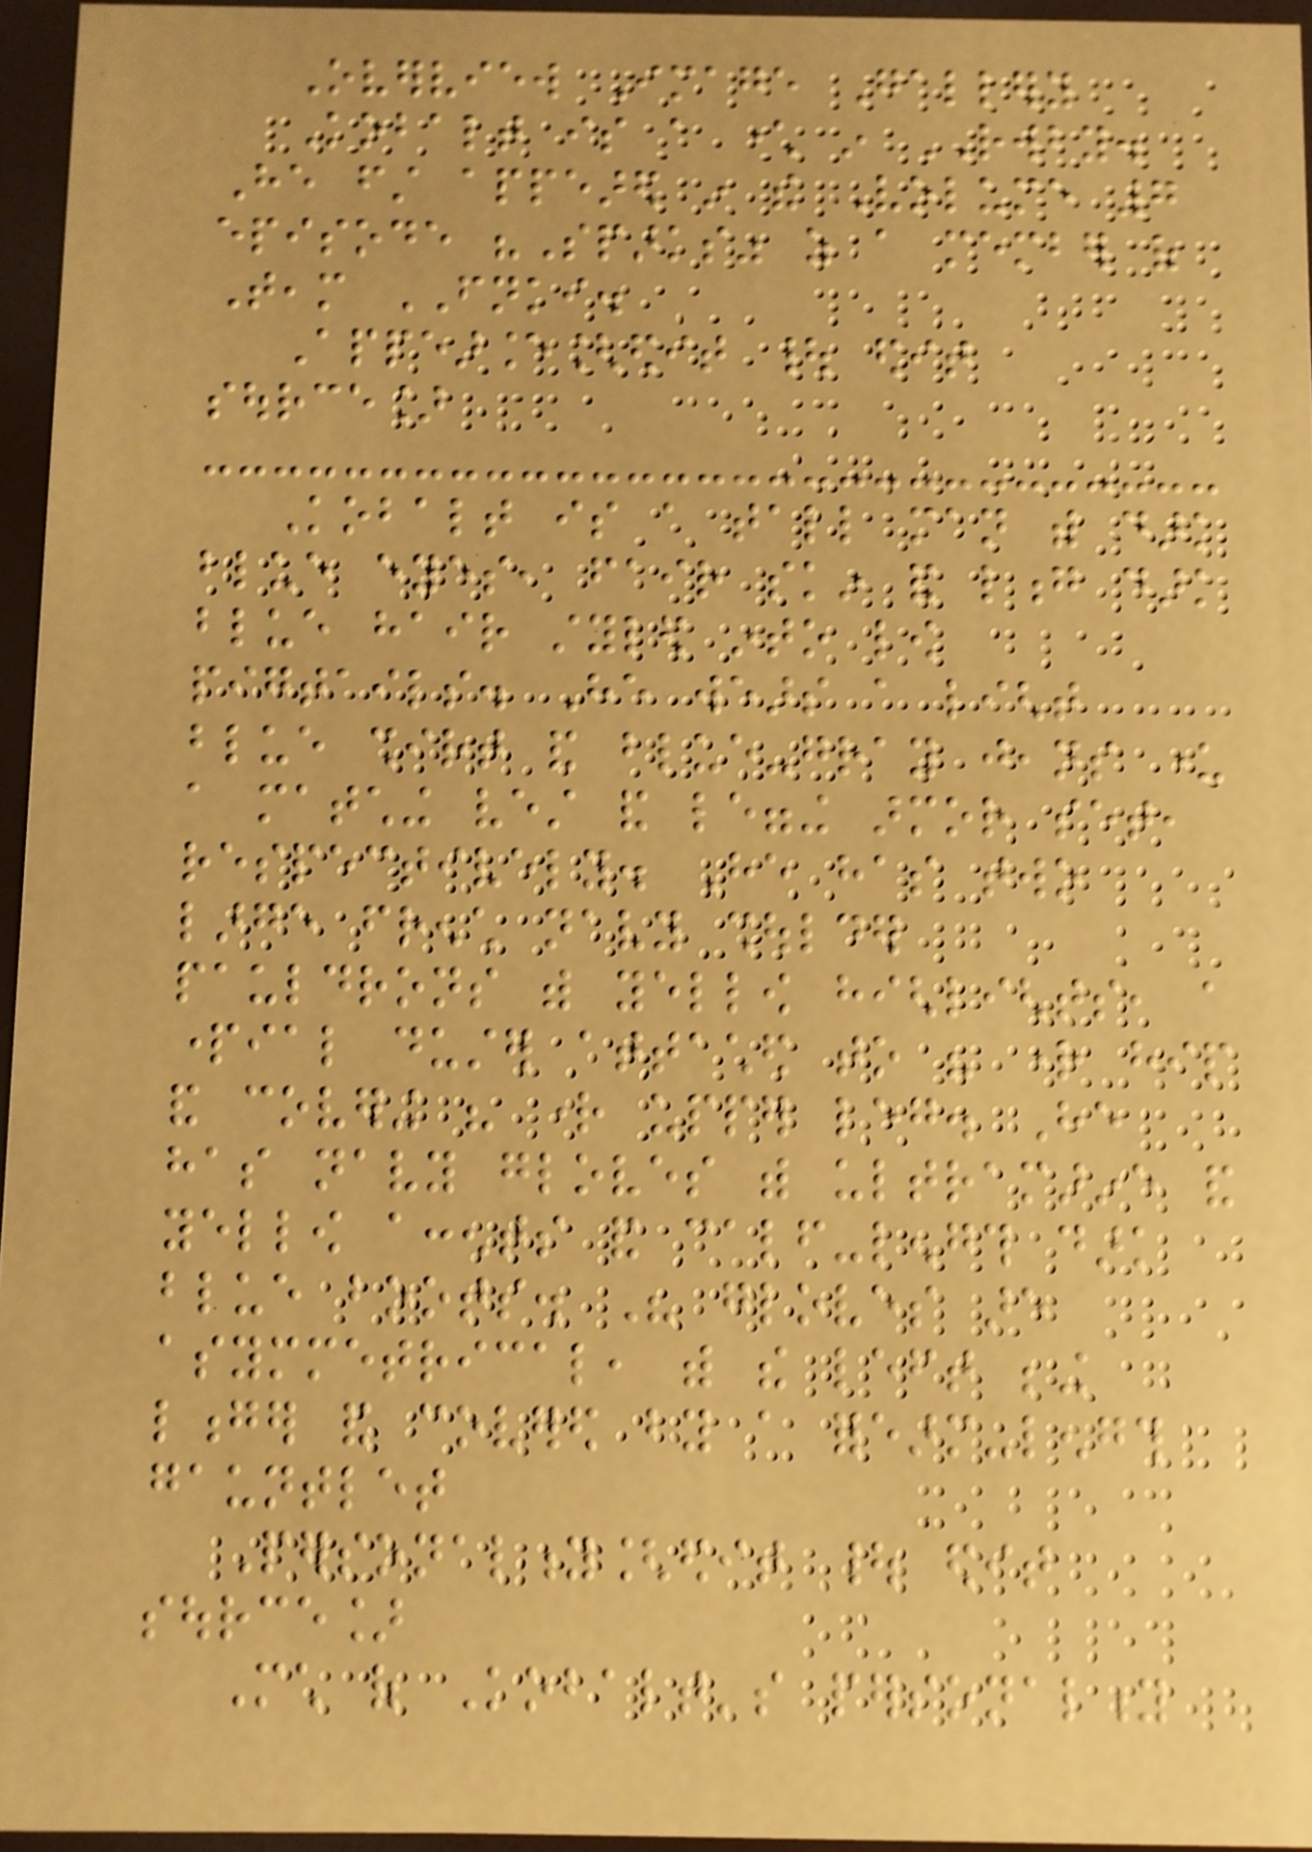Overview Image Gallery
Kobalt is a character in RWBY.
He first appeared in the Volume 7
episode "Sparks" as a member of
Team FNKI.
Appearance[edit | edit
source]
Kobalt is a tall man with dark
blue eyes, fair skin and long dark
blue hair styled into low
pigtails. He wears a light
blue shirt and blue-gray jeans under
a matching vest and legging armor set,
respectively. He has two
large french navy shoulder
pauldrons with yellow highlights, a
partial duster attached to his right hip
and covering his right upper leg. He
has navy gloves with ultramarine and
yellow accents and calf-length dark
blue boots. His gloves are
asymmetrical, with the left being
longer and covered by a forearm-length
gauntlet
Personality[edit | edit
source]
Much of Kobalt's personality
